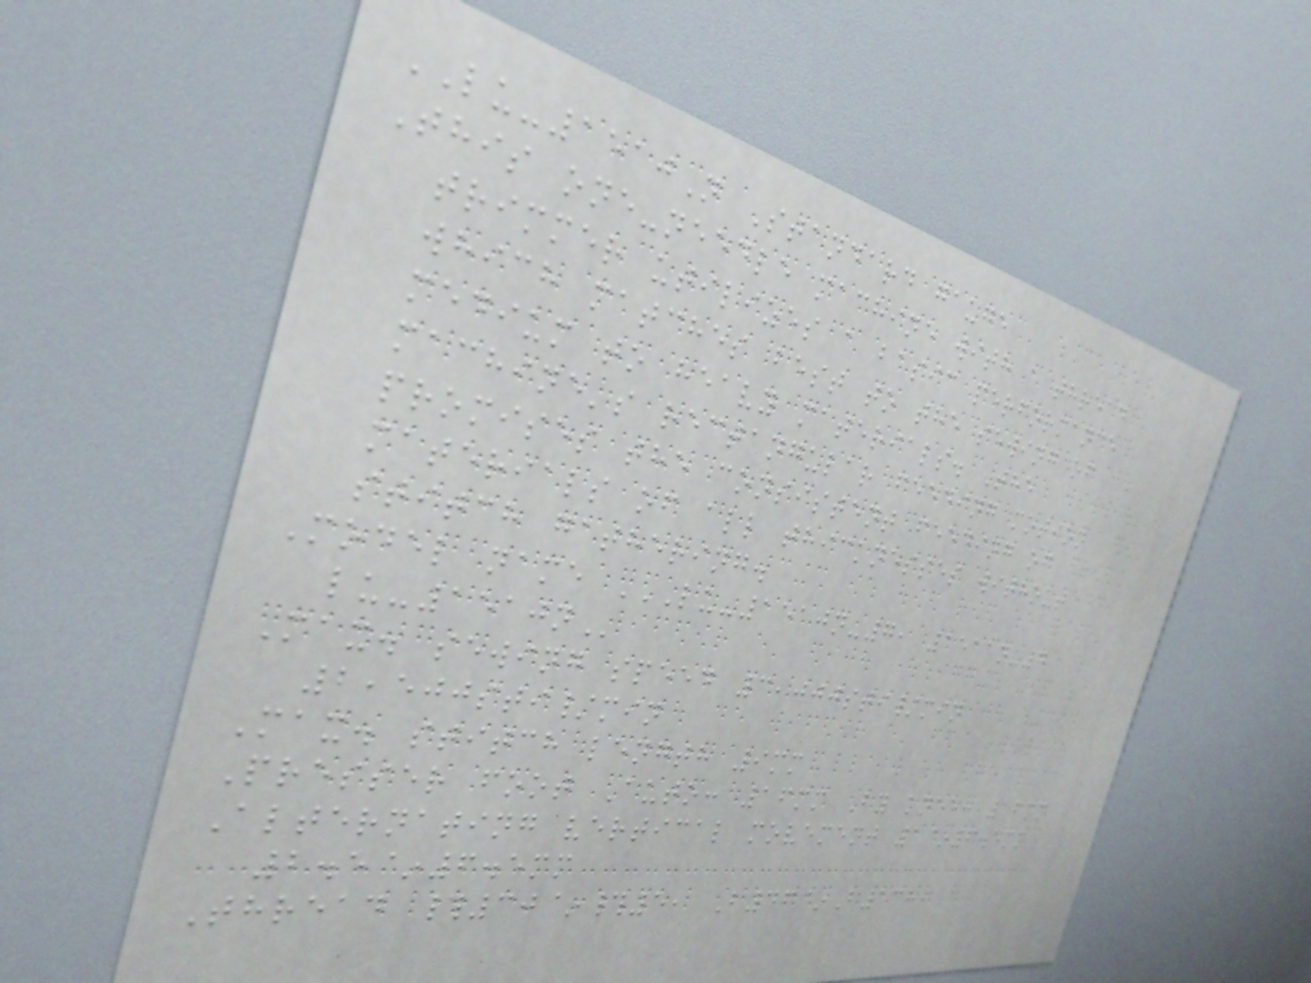LU-1510N Standard gauge
This one-needle machine with a thread
trimmer utilizes a basic performance
which matches best to the sewing of
medium to heavy materials. The
machine's rectangular feeding motion
promises the consistent feeding of
materials of all thicknesses without
stitch gathering.
Model name LU-1510N-7, 1511N-7
LU-1510N
Max. sewing speed 3,000sti/min
2,500sti/min
Max. stitch length 9mm
Presser foot Auto: 16mm By knee: 16mm
Alternating vertical movement 1~6.5mm
2.5~6.5mm
Thread #30~#5, B46~B138,
